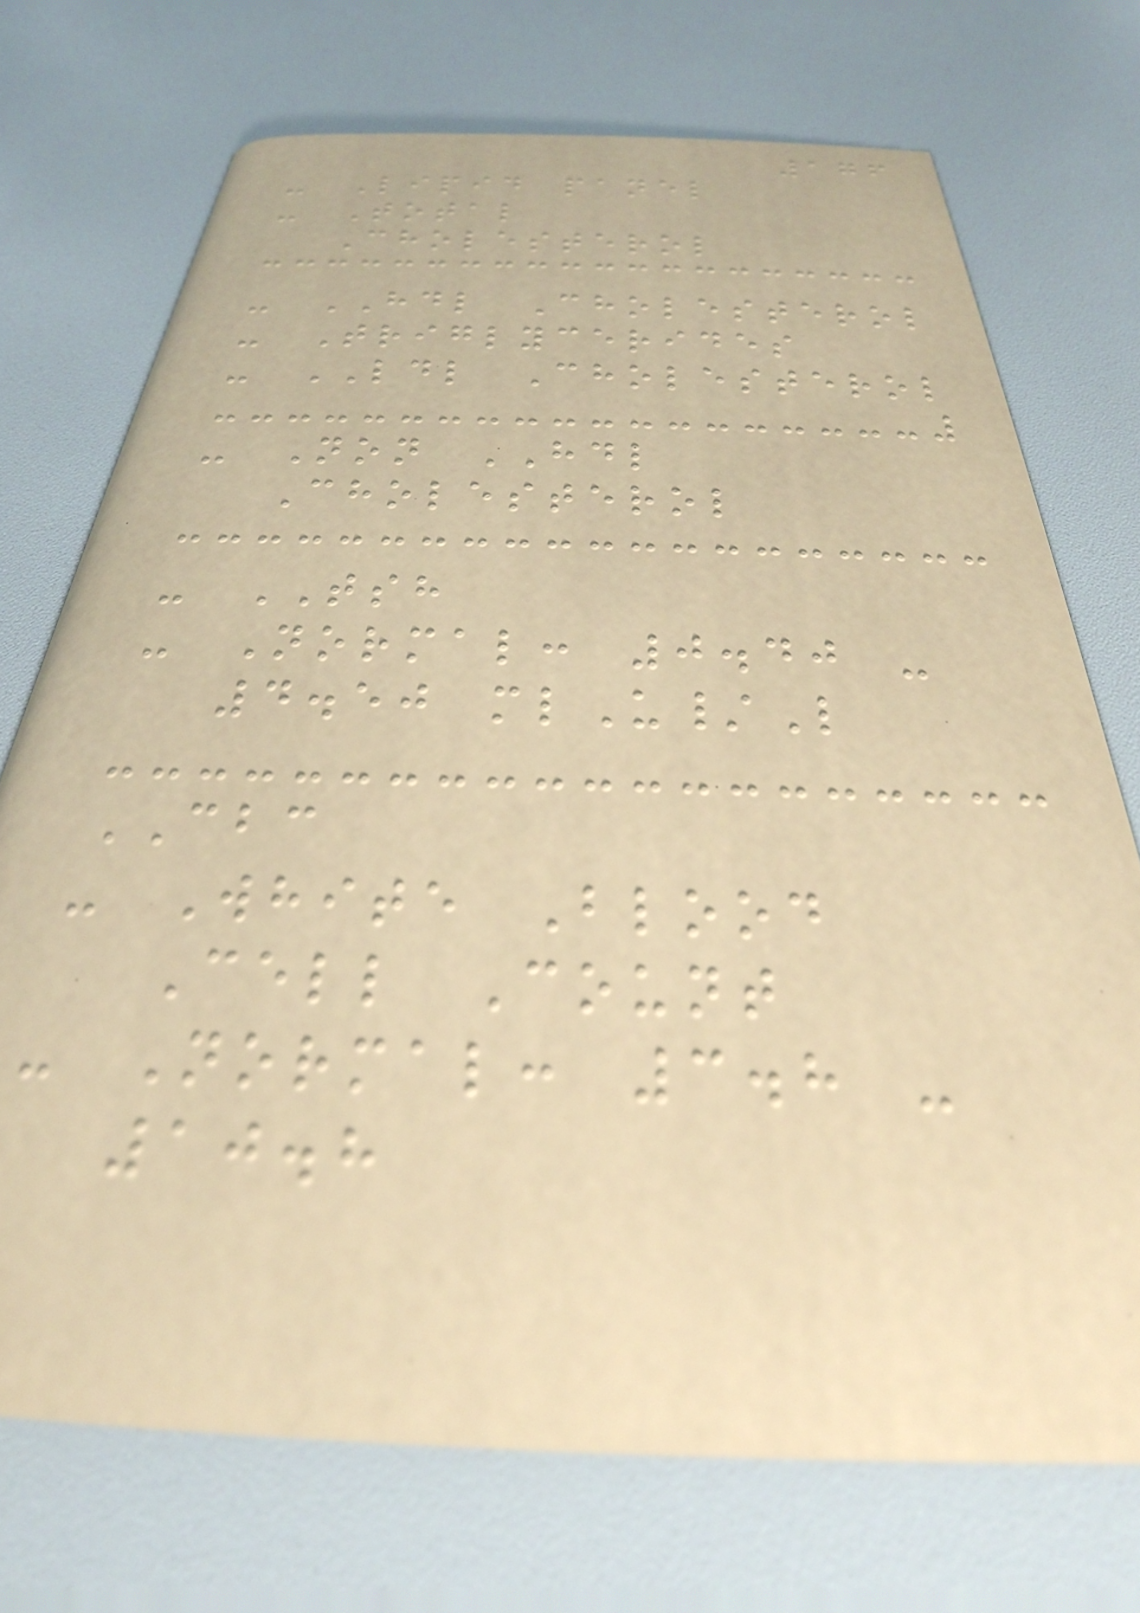176
- Lipid panel
- Total
Cholesterol
- HDL Cholesterol
- Triglycerides
- LDL Cholesterol
- Non HDL
Cholesterol
- TSH
- Normal: 0.40 -
4.50 mlU/L
CBC
- White Blood
Cell Count
- Normal: 3.8 -
10.8
